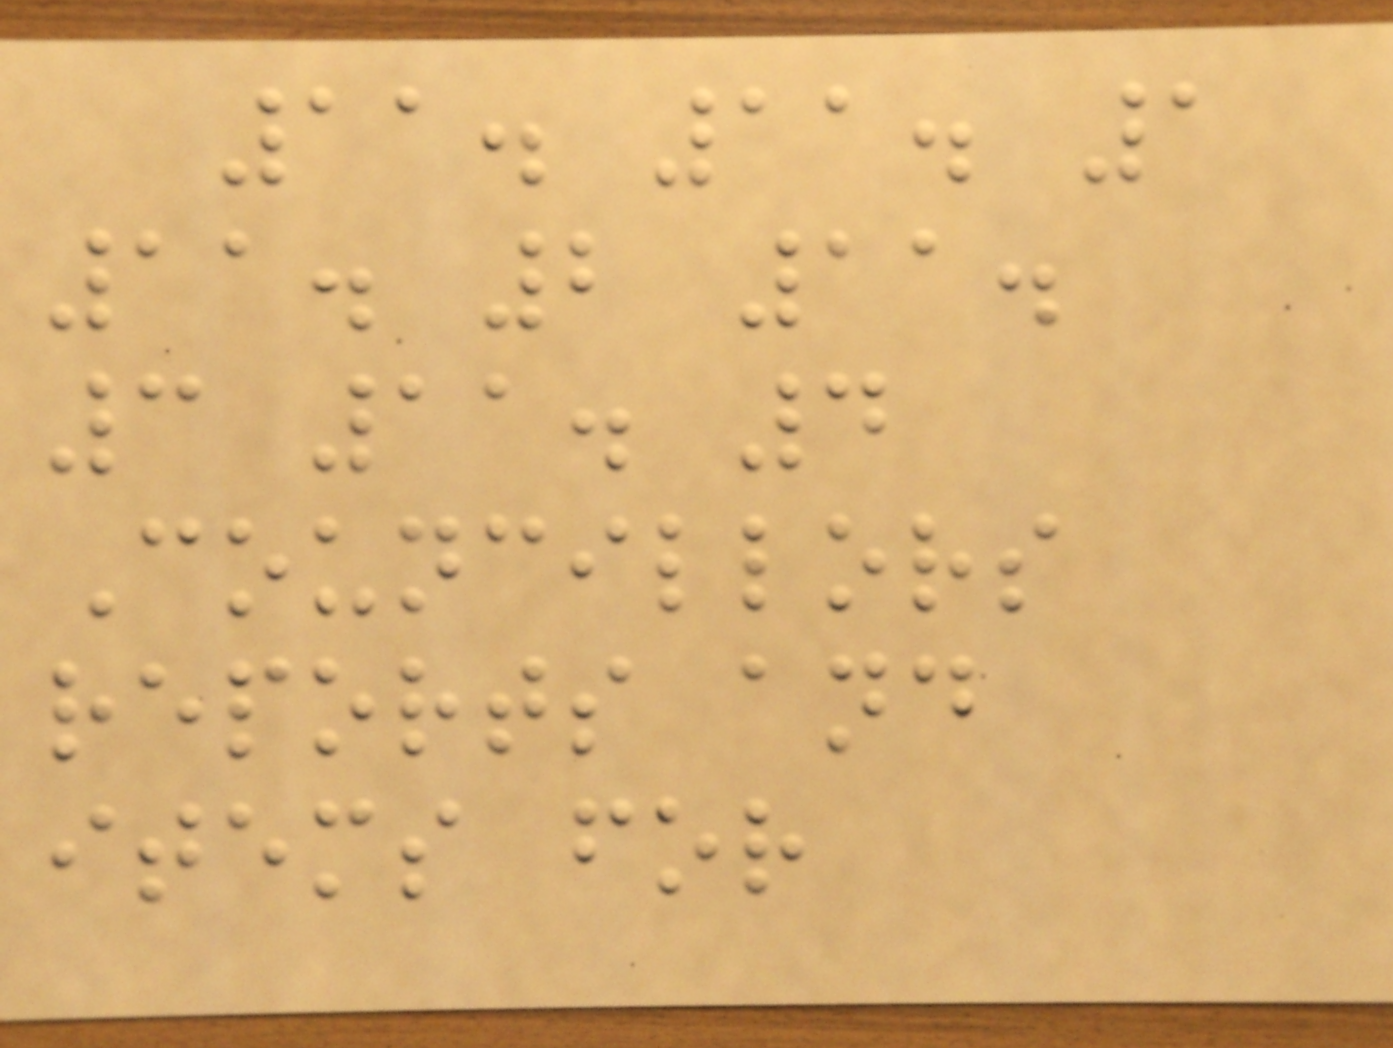11. 11. 1
11. 2 11.
3 11. 4
Councillors
reports and
items for
